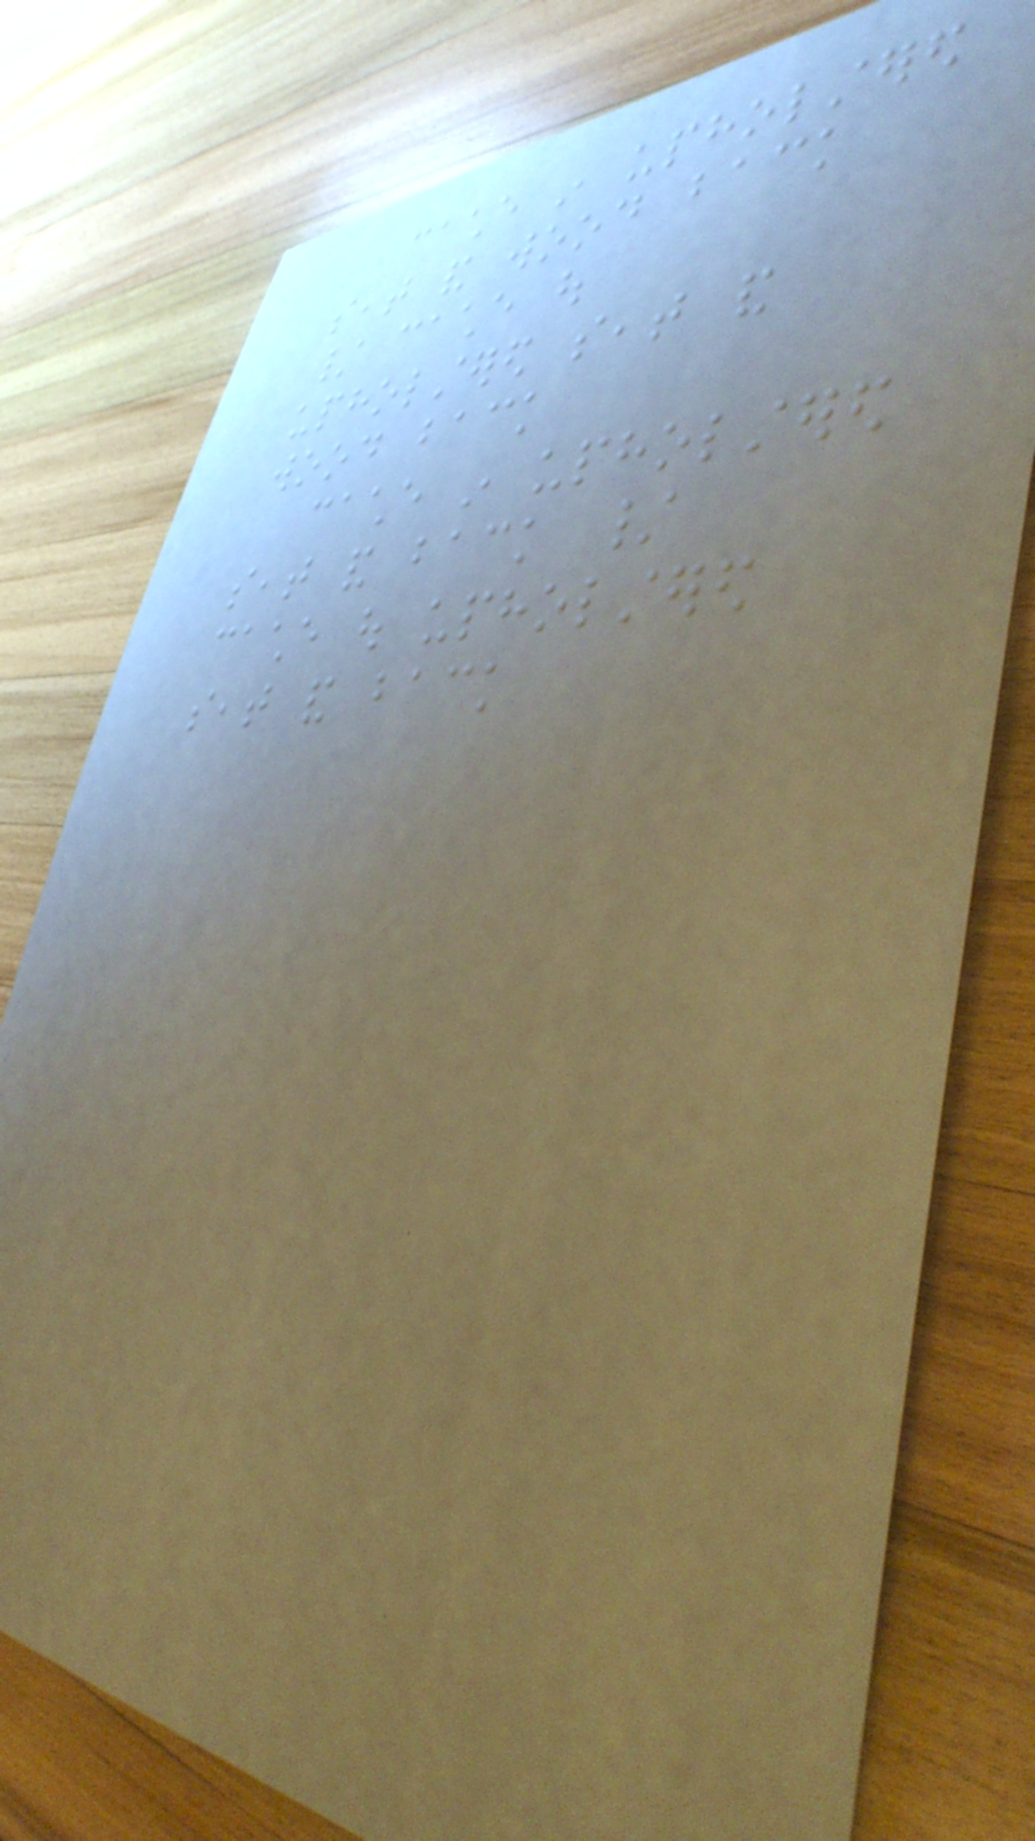cache in upholstered
seat and wood back
/ cache out
upholstered seat and
wood back
cache in upholstered
seat and back /
cache out upholstered
seat and back
